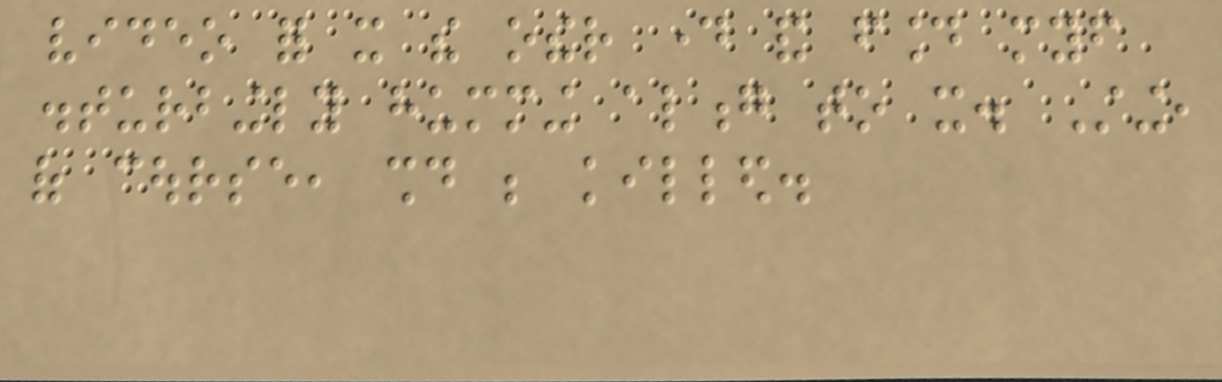video for it the other day and found myself
disturbingly humming along to it. Sting,
of course, should be killed.
